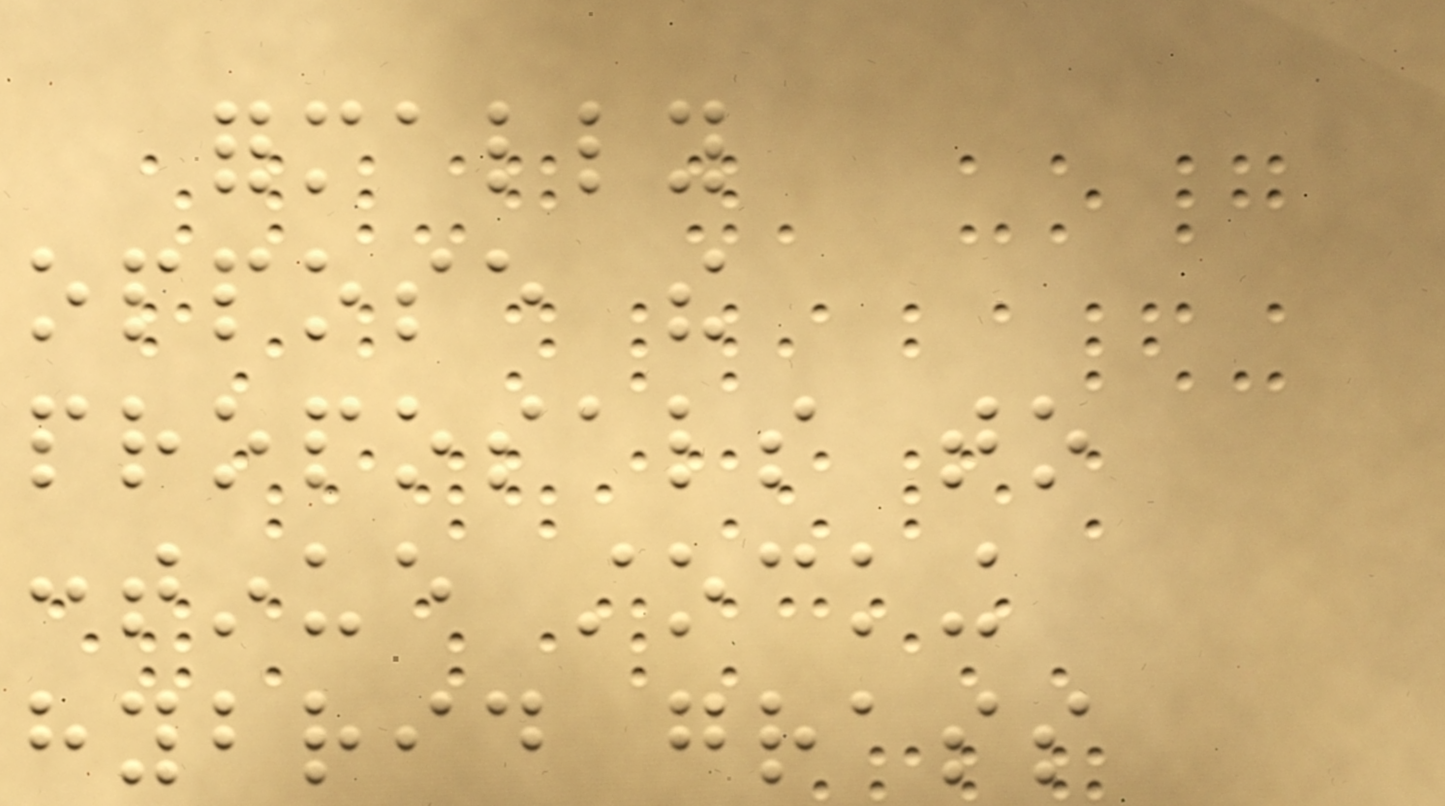formally
oppose the
proposals to
continue stocking
hybrid grass
